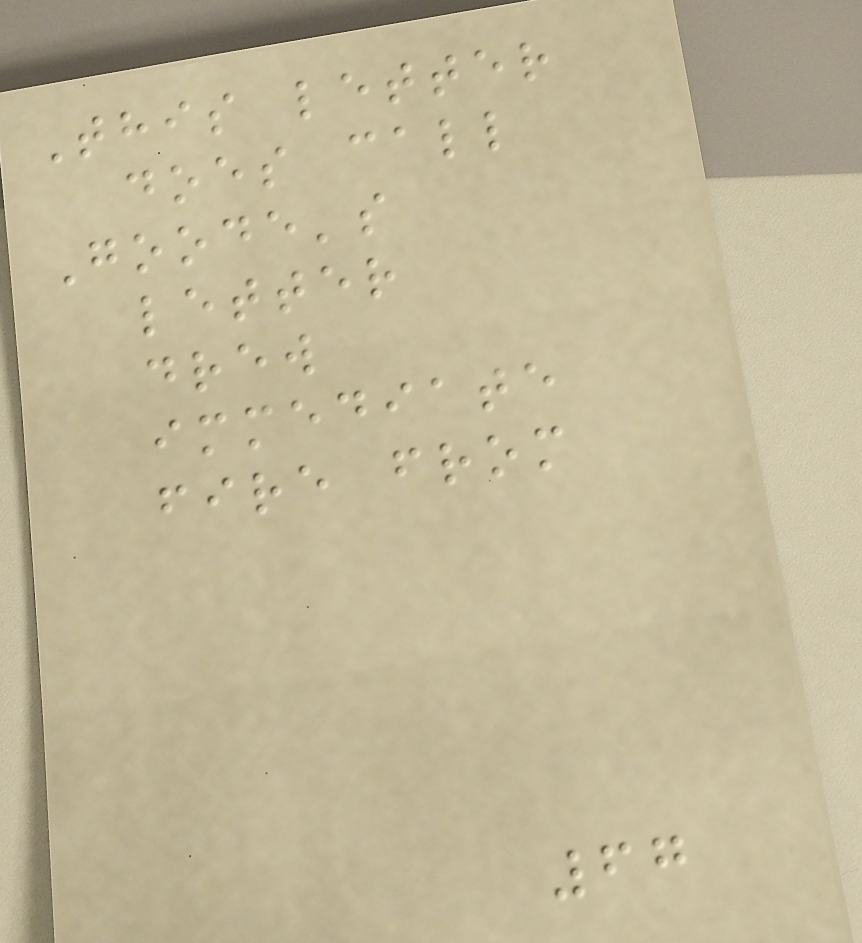This letter
does call
Goode's
letter
drew
immediate
fire from
67
